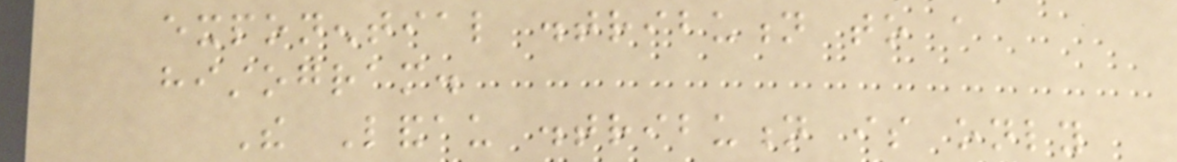exponential distribution to a
histogram.
The Landau distribution is only
